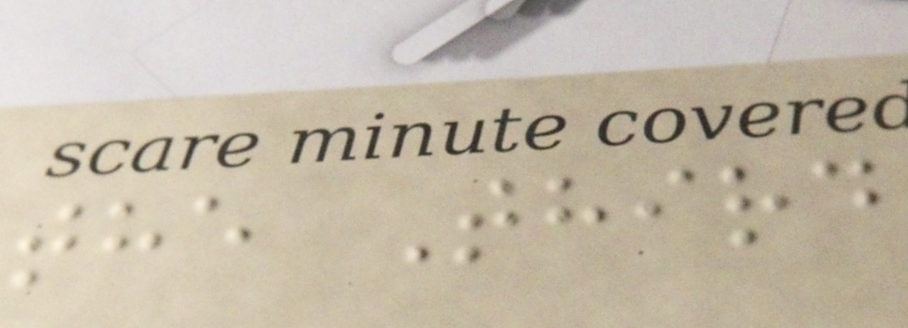the Third
